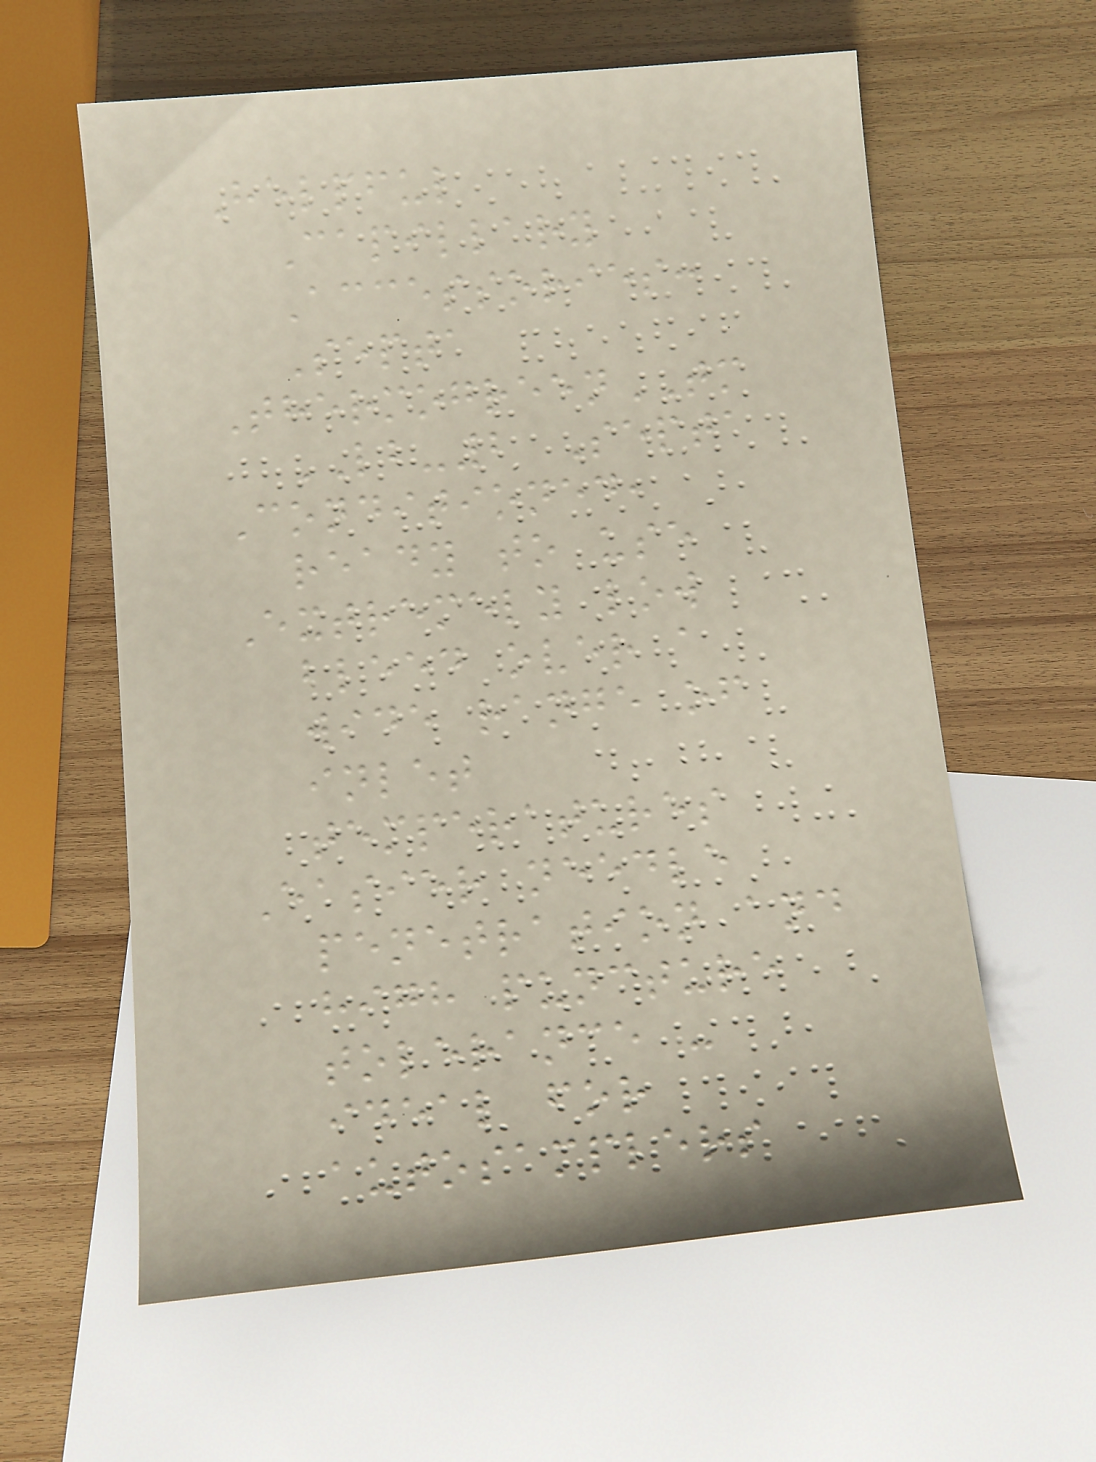Helpful
Capillary
Accessories:
Septa
ThermogreenTM
LB-2 Septa
Conditioned,
ready to use
Extremely low
bleed over a
wide range of
inlet
temperatures
Easier needle
penetration and
high puncture
tolerance -
ideal for
autosamplers
